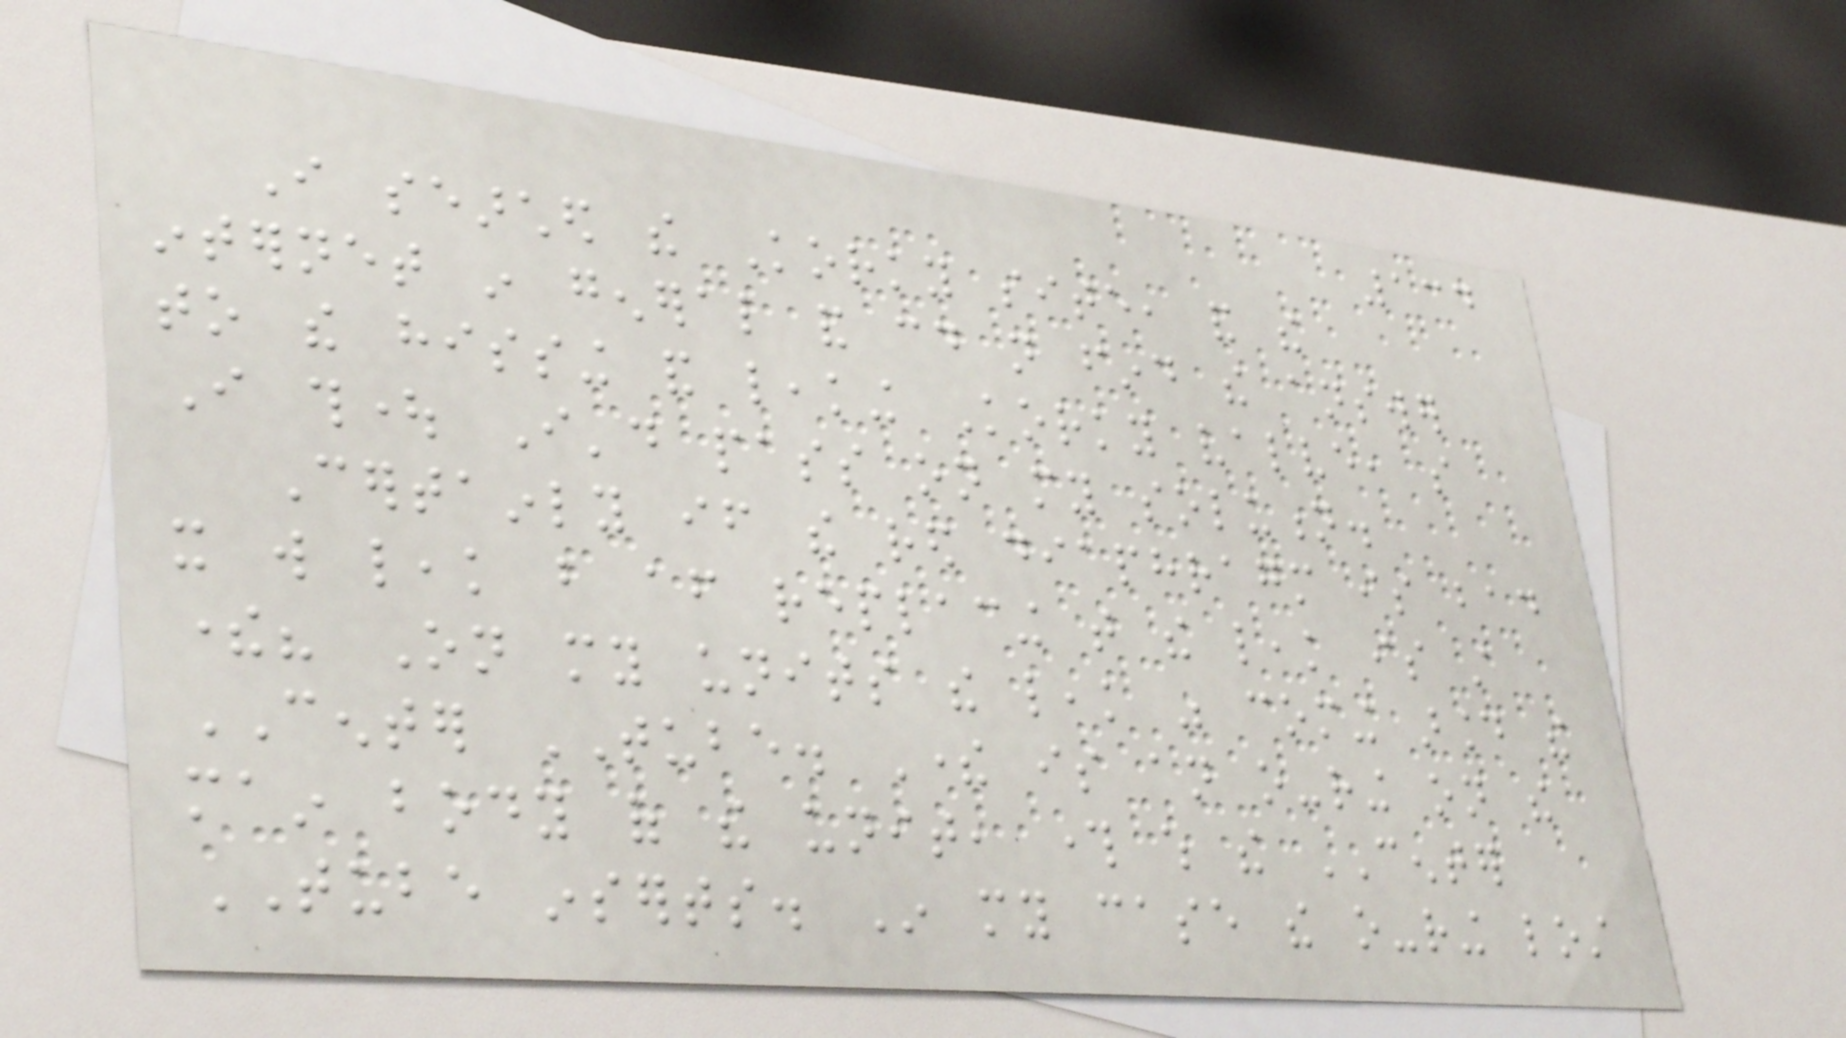134
I searched the Korky site, and the
internet in general and could not find the answer
to the hissing and leaking Korky valve, so
I thought I'd pass on my solution.
Certainly if the red diaphragm is bad
it will leak but after replacing that the leak is still
there? On my units the leak was coming around the
CENTER TUBE. There is an o-ring on the
main body of the unit, through which the CENTER
TUBE inserts. In my case the o-ring lost
